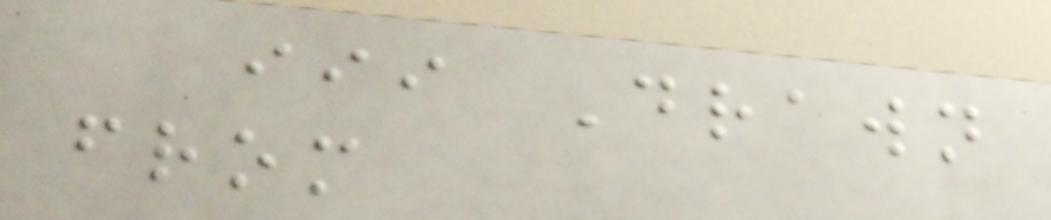iii Drawn
from
